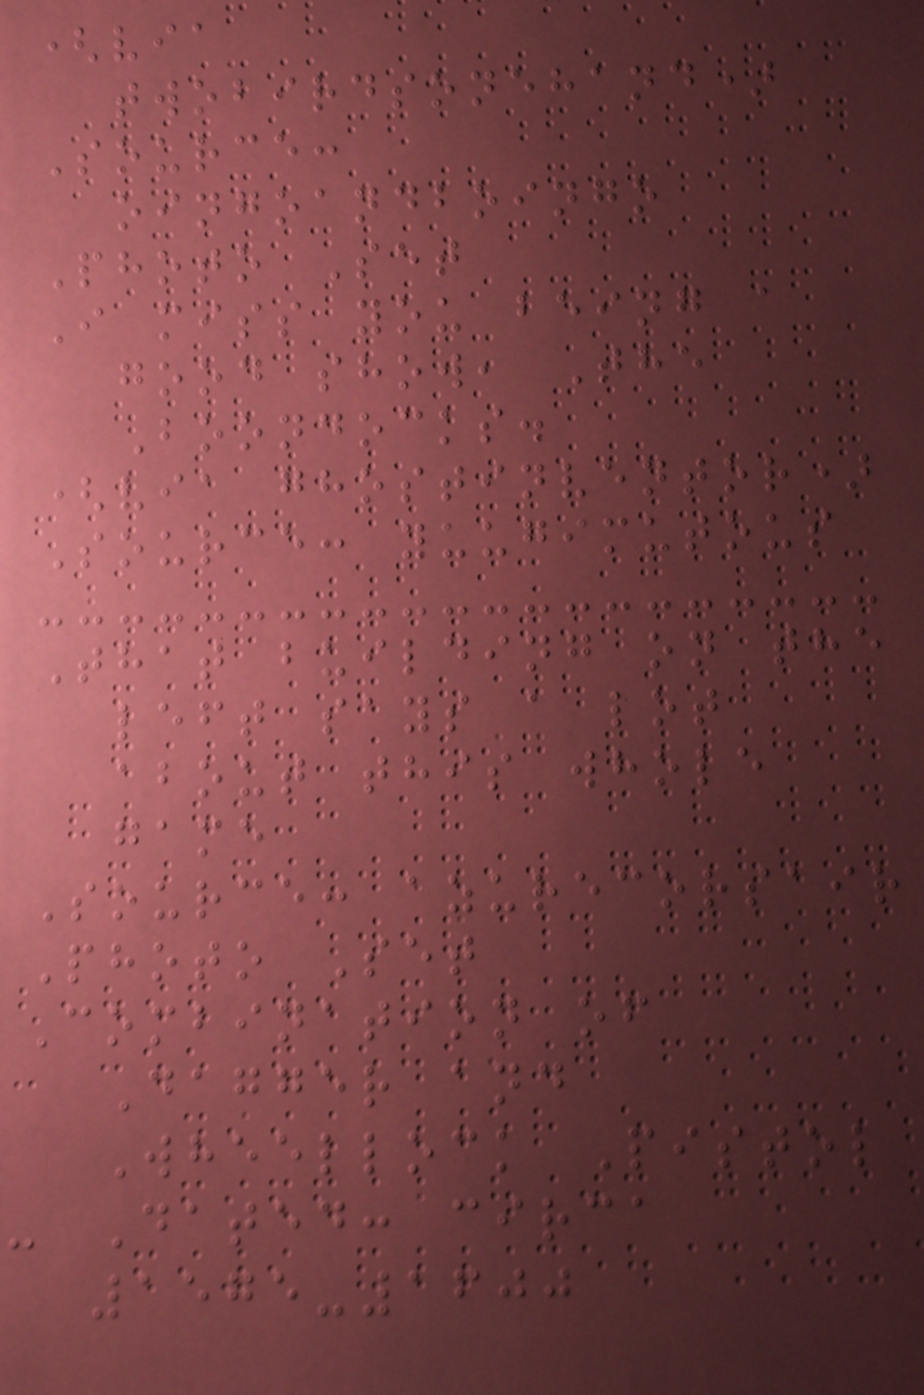(via
twobirdsonehand)
Source:
oingoandboingo
Photo Set
I miss you being a
good show, The
Boondocks.
(via ghostinventor)
Source: yuugimutous
That building on the
left says a lot
about this whole
game
Source: azurecorsair
Photo Set
Combination of
Dagger and
Wheellock Pistol
- Dated: circa
1575-1600
